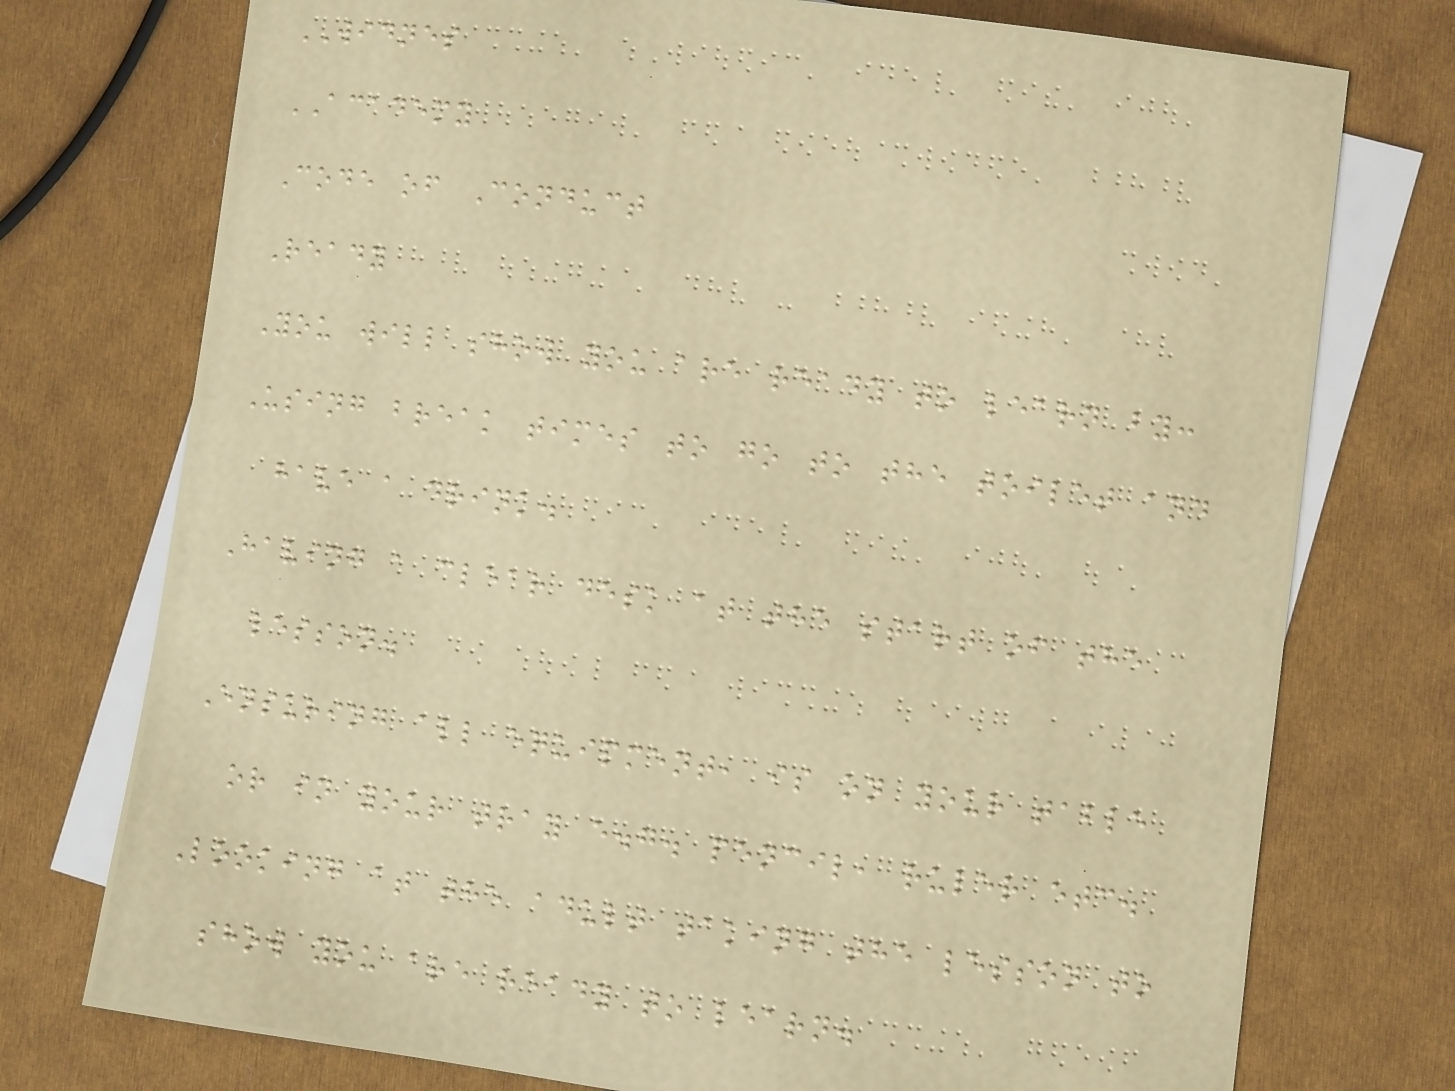WIDNES
ACADEMY
Code of Conduct
Ready
You will show you are ready to learn by:
Using break times to go to the toilet and
have a drink.
Having a clear desk at the start of the
lesson.
Ensuring all equipment, is on your table
or in your tray e.g. pencil, ruler etc.
Looking at the adult taking the lesson to
show you are ready to learn.
